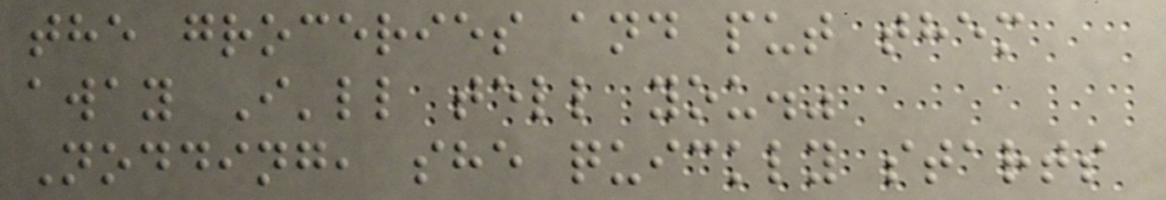the groceries and put them
away I'll tell you."
Nodding, she quickly starts
